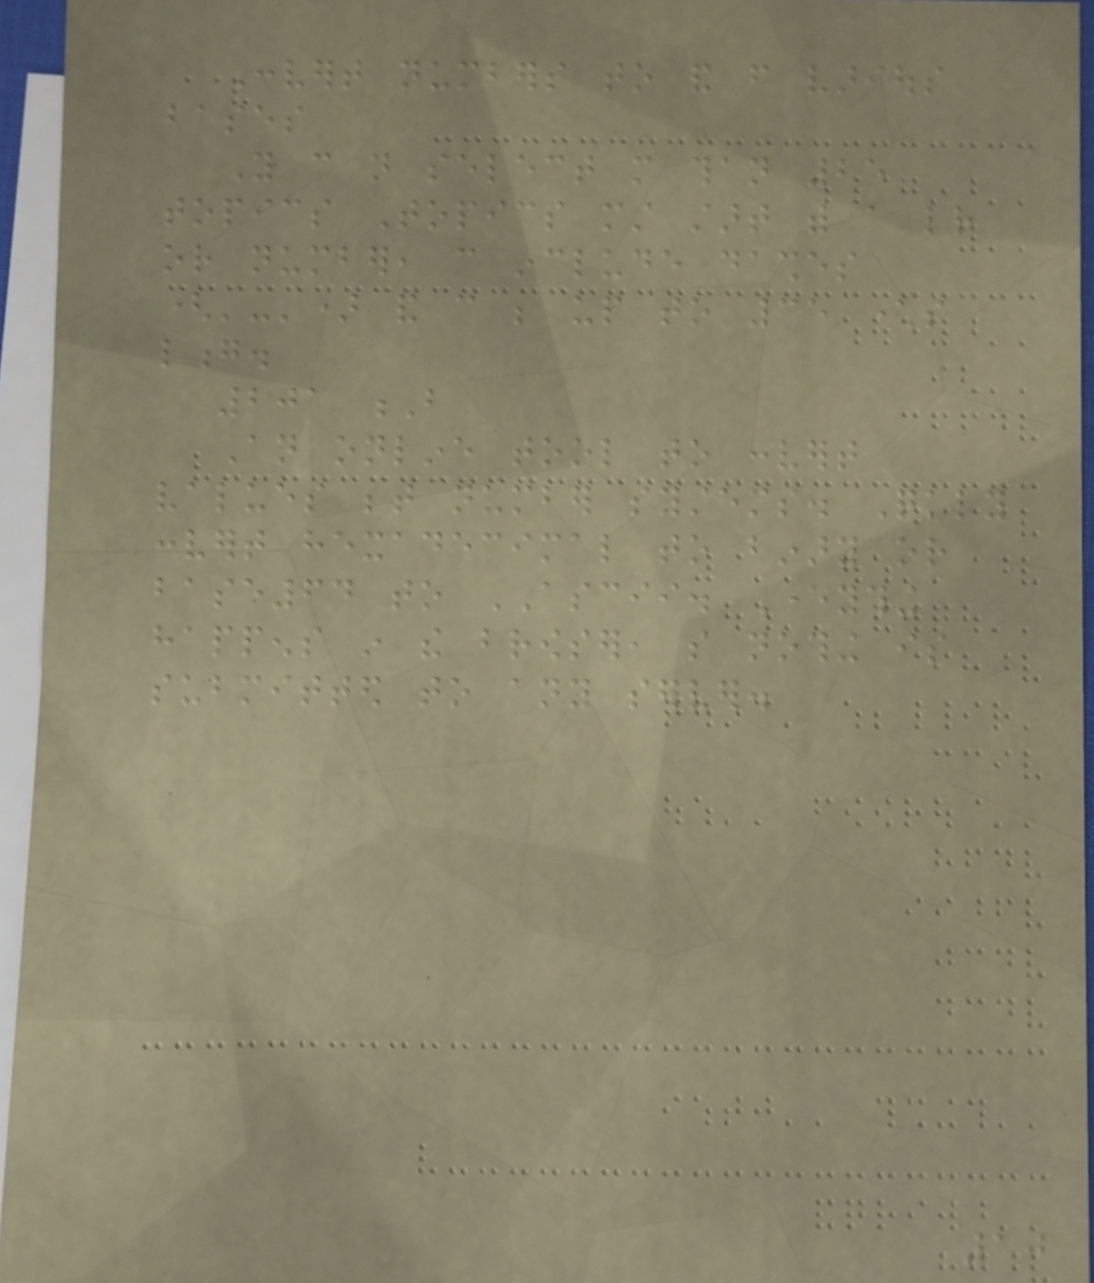Convert numbers to and from various
bases
You can not select more than 25
topics Topics must start with a letter
or number, can include dashes
('-') and can be up to 35 characters
long.
201 B
An online tool to convert
values between number systems. Quickly
convert hexadecimal to binary or
base64 to ASCII. Everything
happens in the browser, so nothing is
submitted to any server.
10
